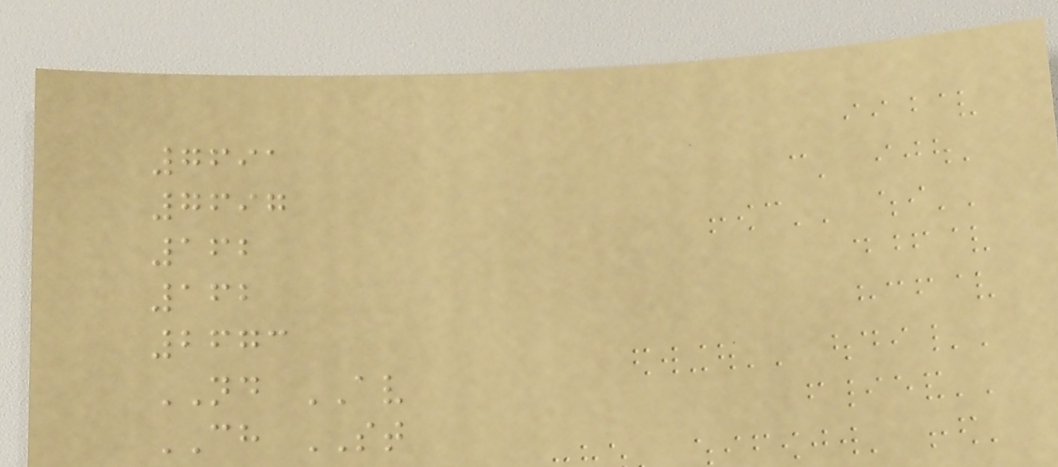7691
7697
162
162
2673
ND AV
CH ST
